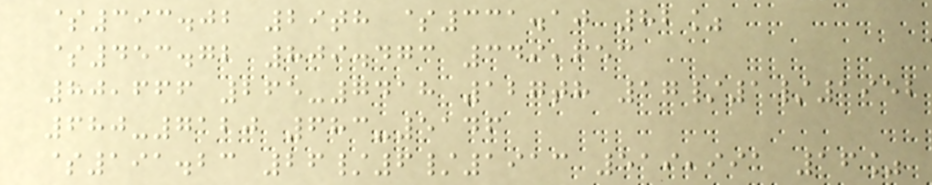$393.02 29th $331.10 82%
$453.72 809.473 349,653
80,666 265-7418 127th 17/1/1952
680-7120 683-5146
$191.23 26/6/1913 519,991 16%
